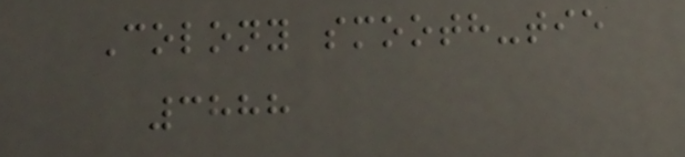Colony smooth-tie
3888
